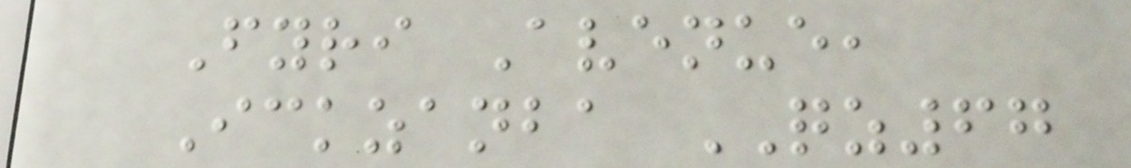Fyri Avenue,
Ickzanba QZ67
